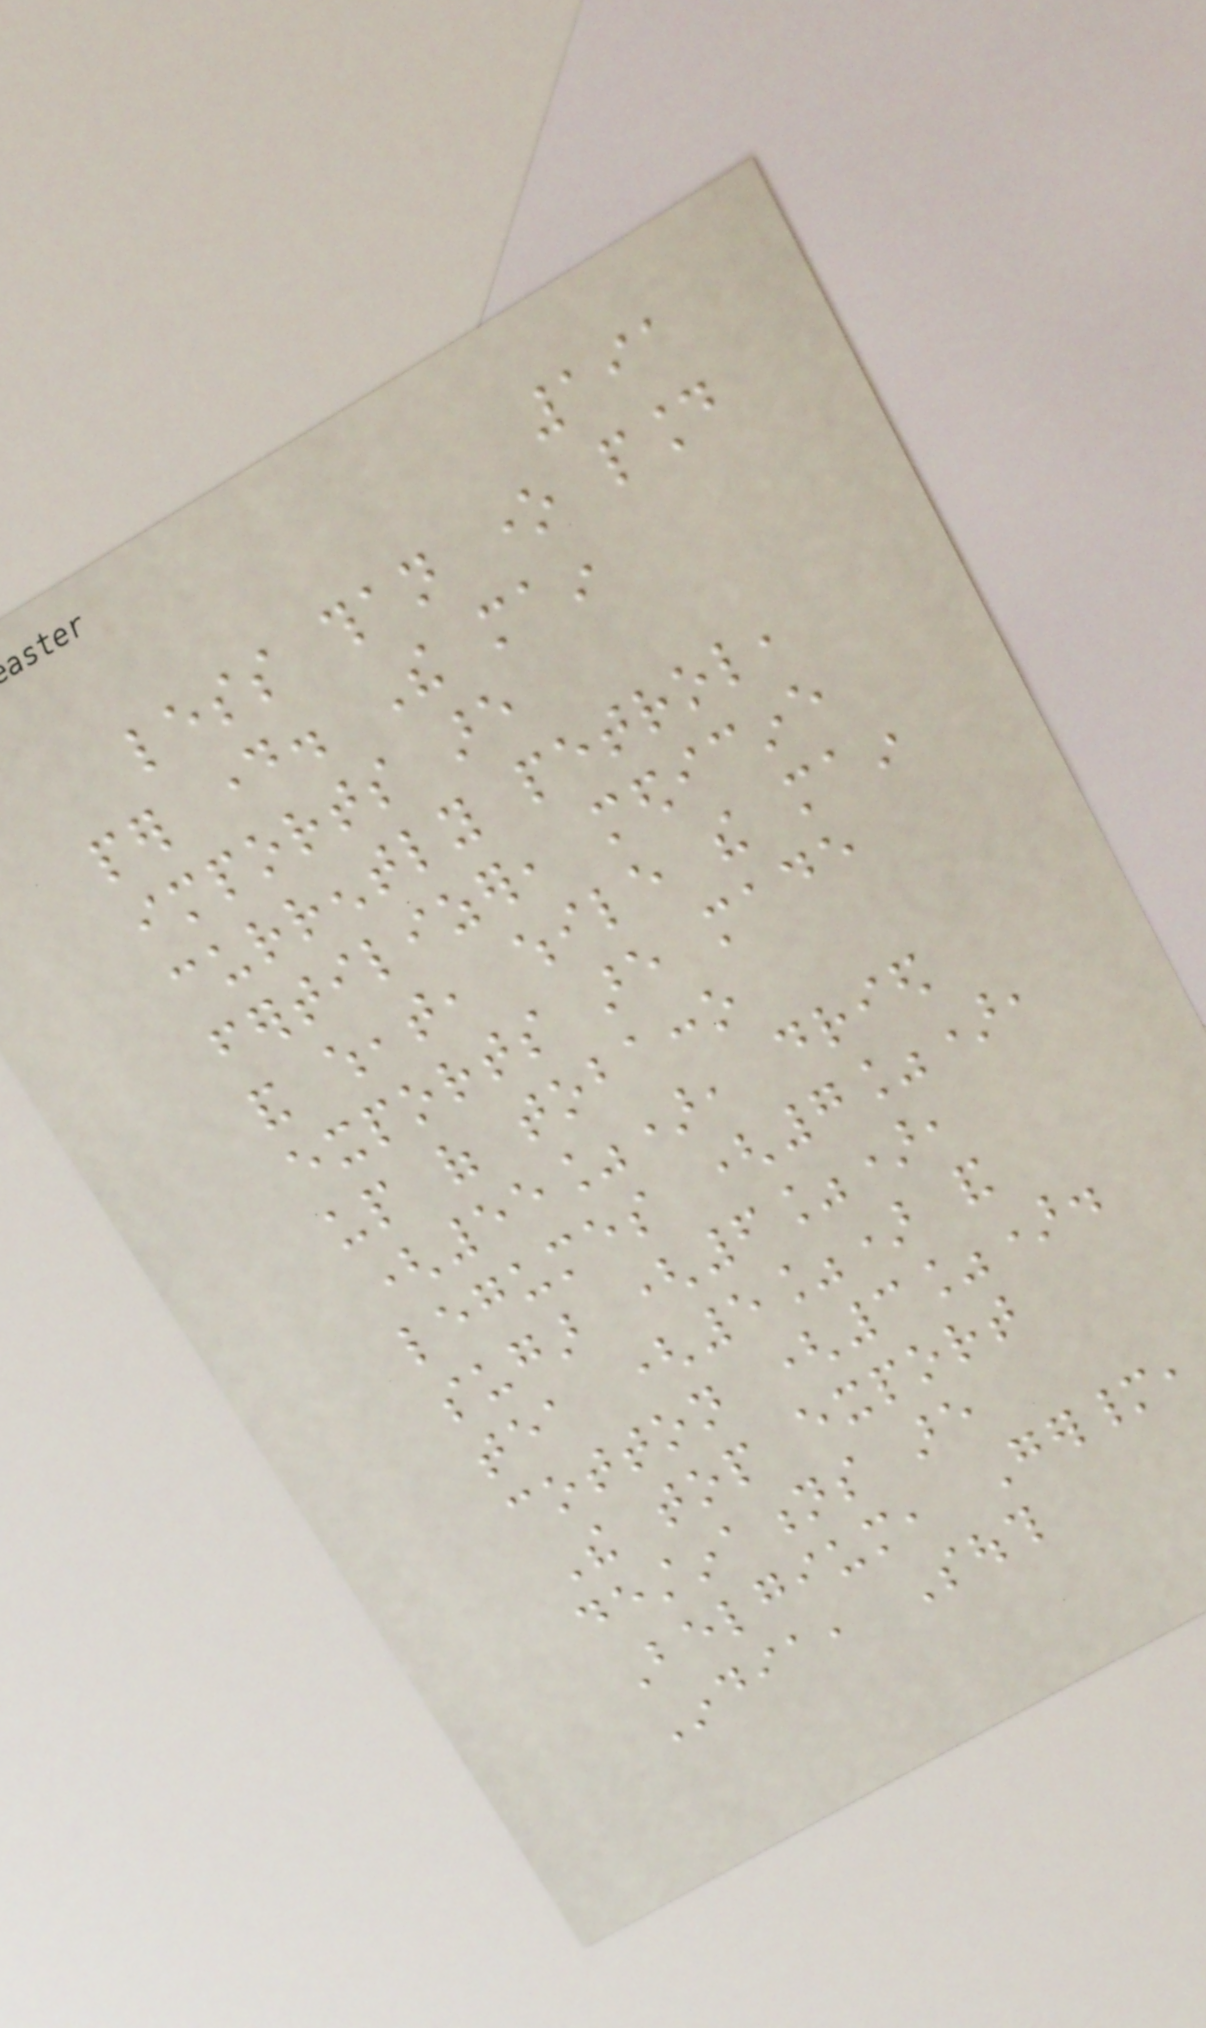191
less than one pound
per day. The main
imports are
currently petrol,
fertilizer, medicine
and wheat, while the main
exports are made
up of tobacco
(55%), dried
legumes (7%),
sugar (6%),
tea (5%) and
cotton (3%).
The top export
destinations are
Belgium, Germany,
India, South
